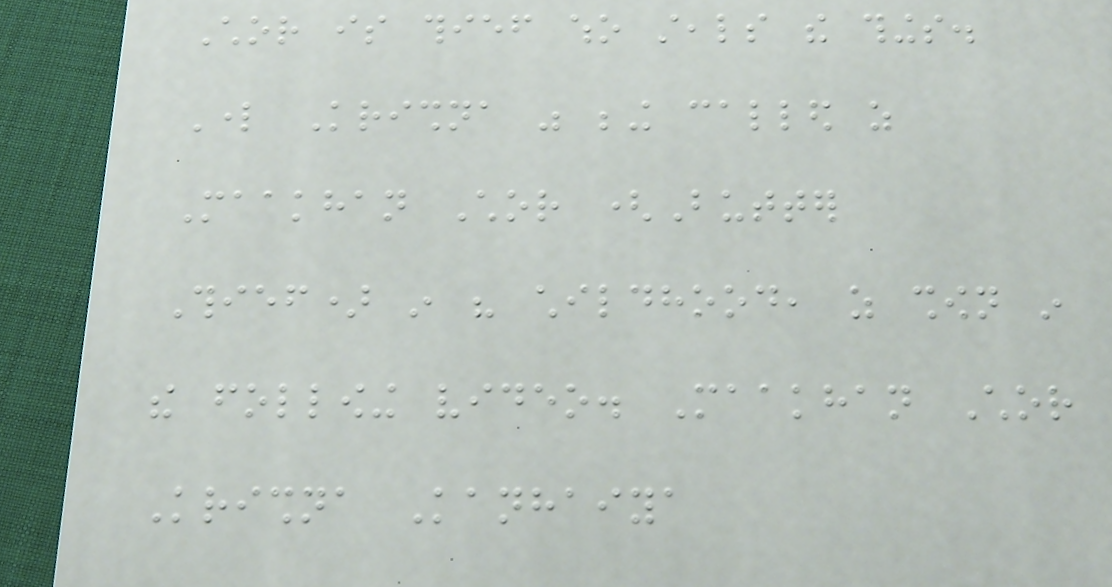Chor is thief who steals the things.
Lord Krishna was being called as
Maakhan Chor (Butter
Thief) in his childhood, as shown in
the following video. Maakhan Chor
Krishna Kanhaiya
